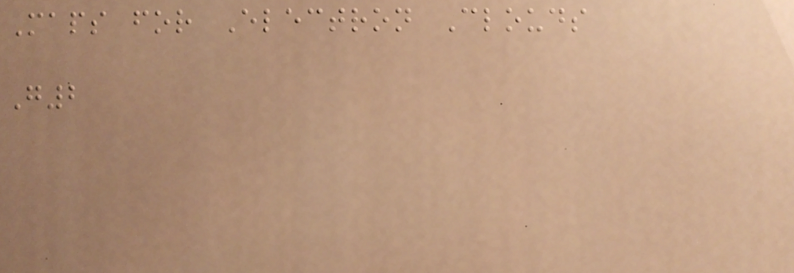Maps for Electron Clouds
G2
